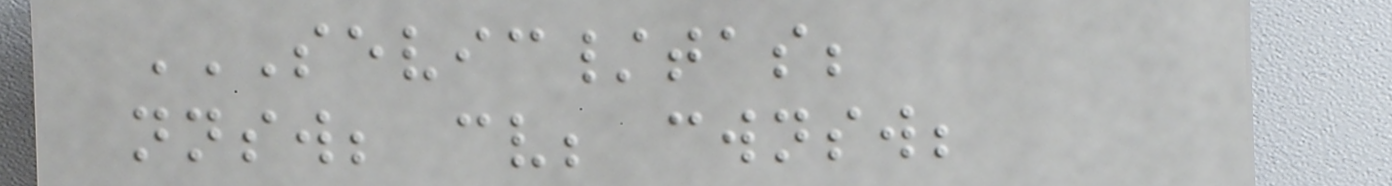SEVIC/TAS;
NNSW; CV; CWNSW;
